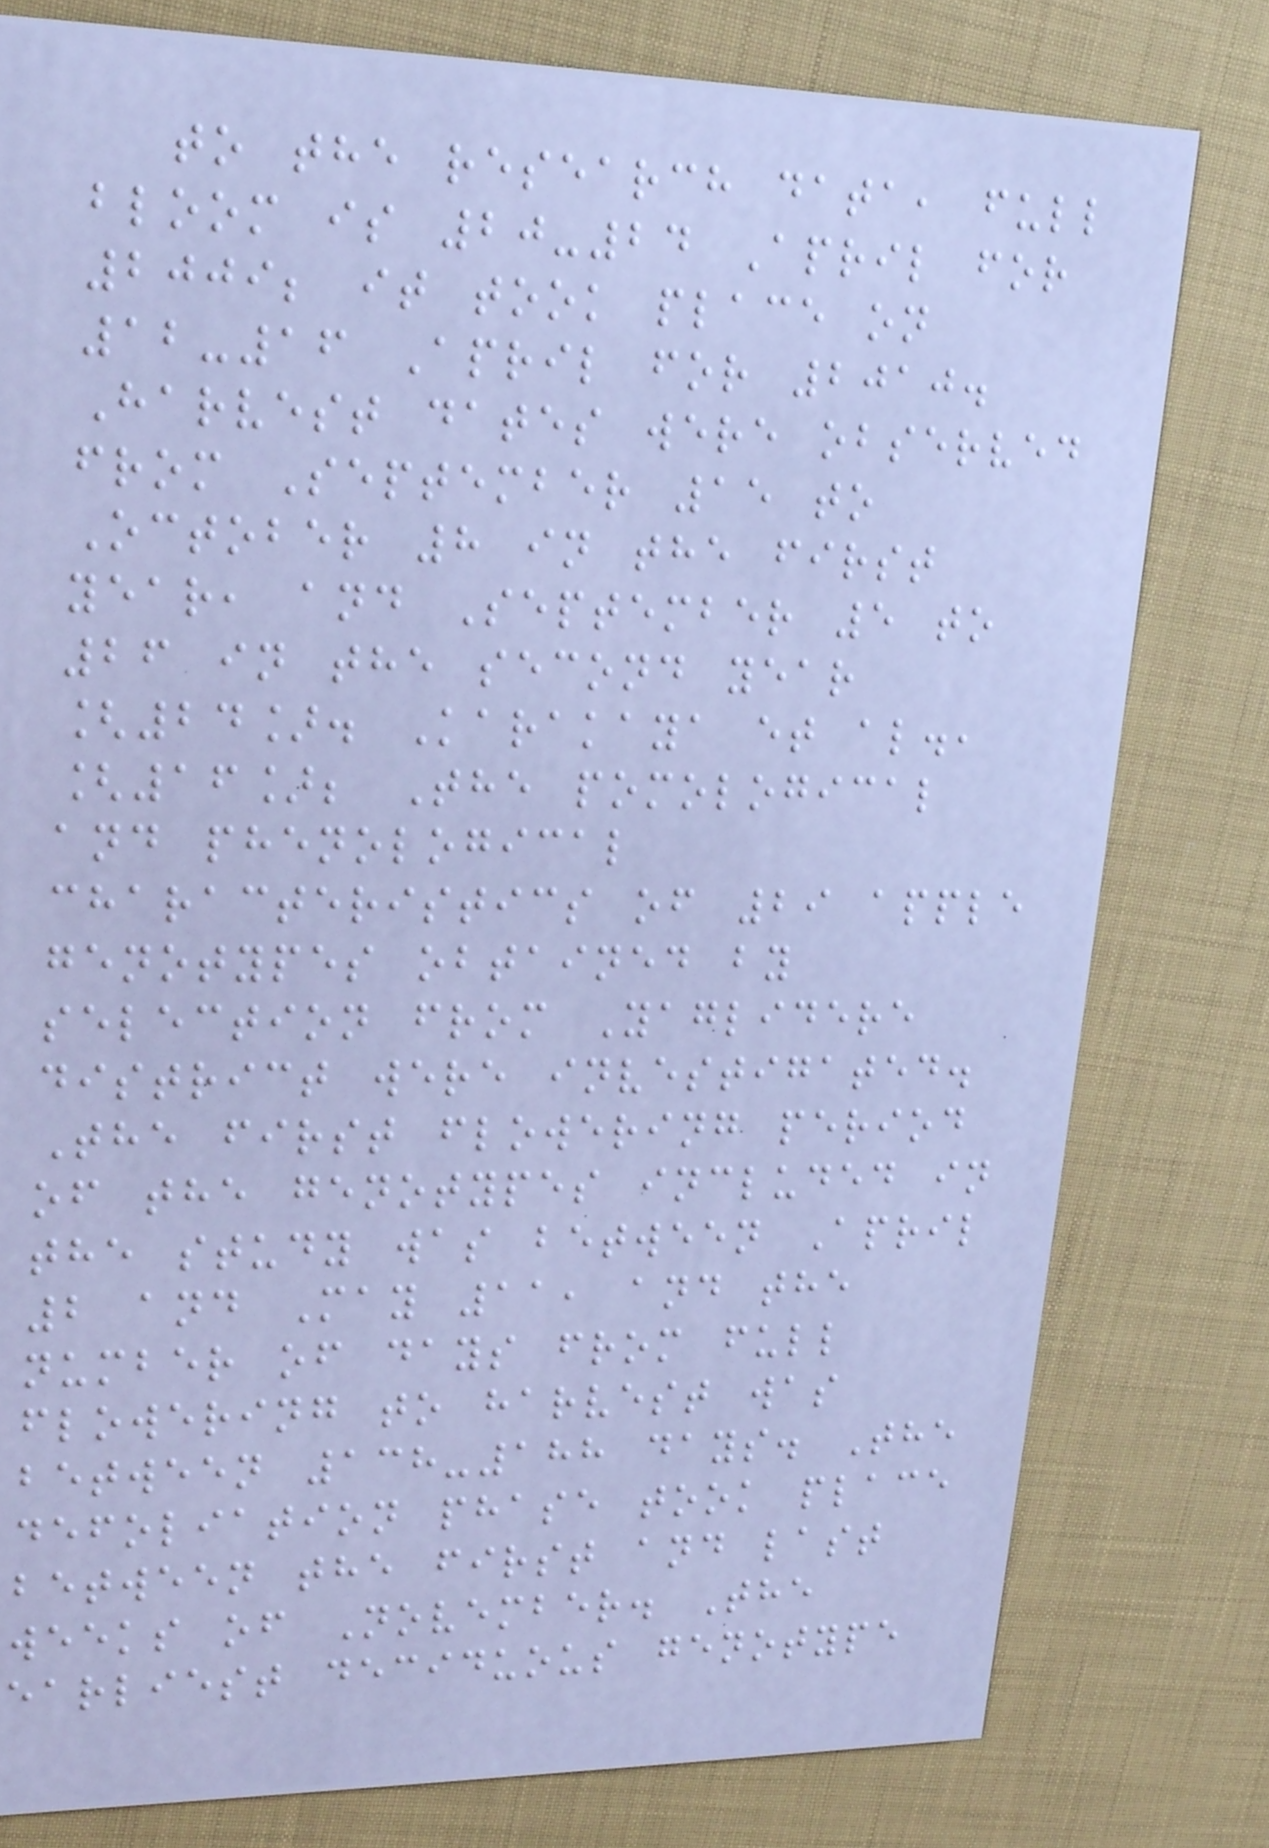to the research data, full
bloom is 20-24 April for
2009; it took place on
12-16 April for 2010.
Harvest dates were observed
from September 15 to
October 8 in the first
year, and September 5 to
26 in the second year
[24]. Karakaya et al.,
[16]; The pomological
and phenological
characteristics of 29 apple
genotypes obtained by
selection from Yaglidere
district were investigated.
The first flowering period
of the genotypes included in
the study was between April
2 and May 11, and the
number of days from full
flowering to harvest was
between 138-188 days. The
defoliation phase took place
between the first and last
weeks of November. The
earliest deciduous genotype
